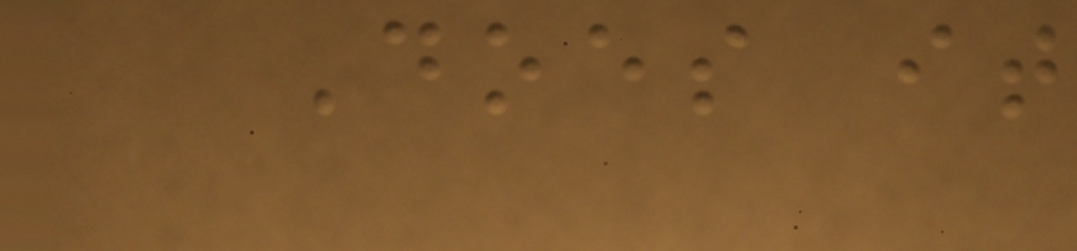Does it
